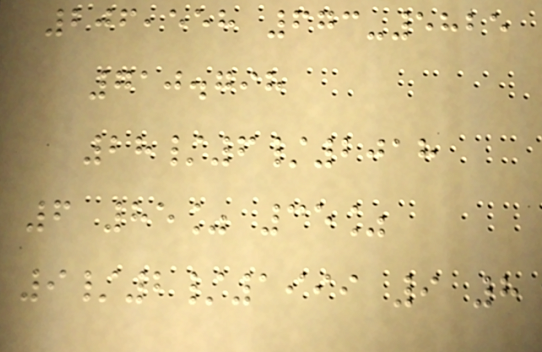206,558 673-5825
710.798
28/6/2018
6 85% 35%
9/2/1999 9 8
